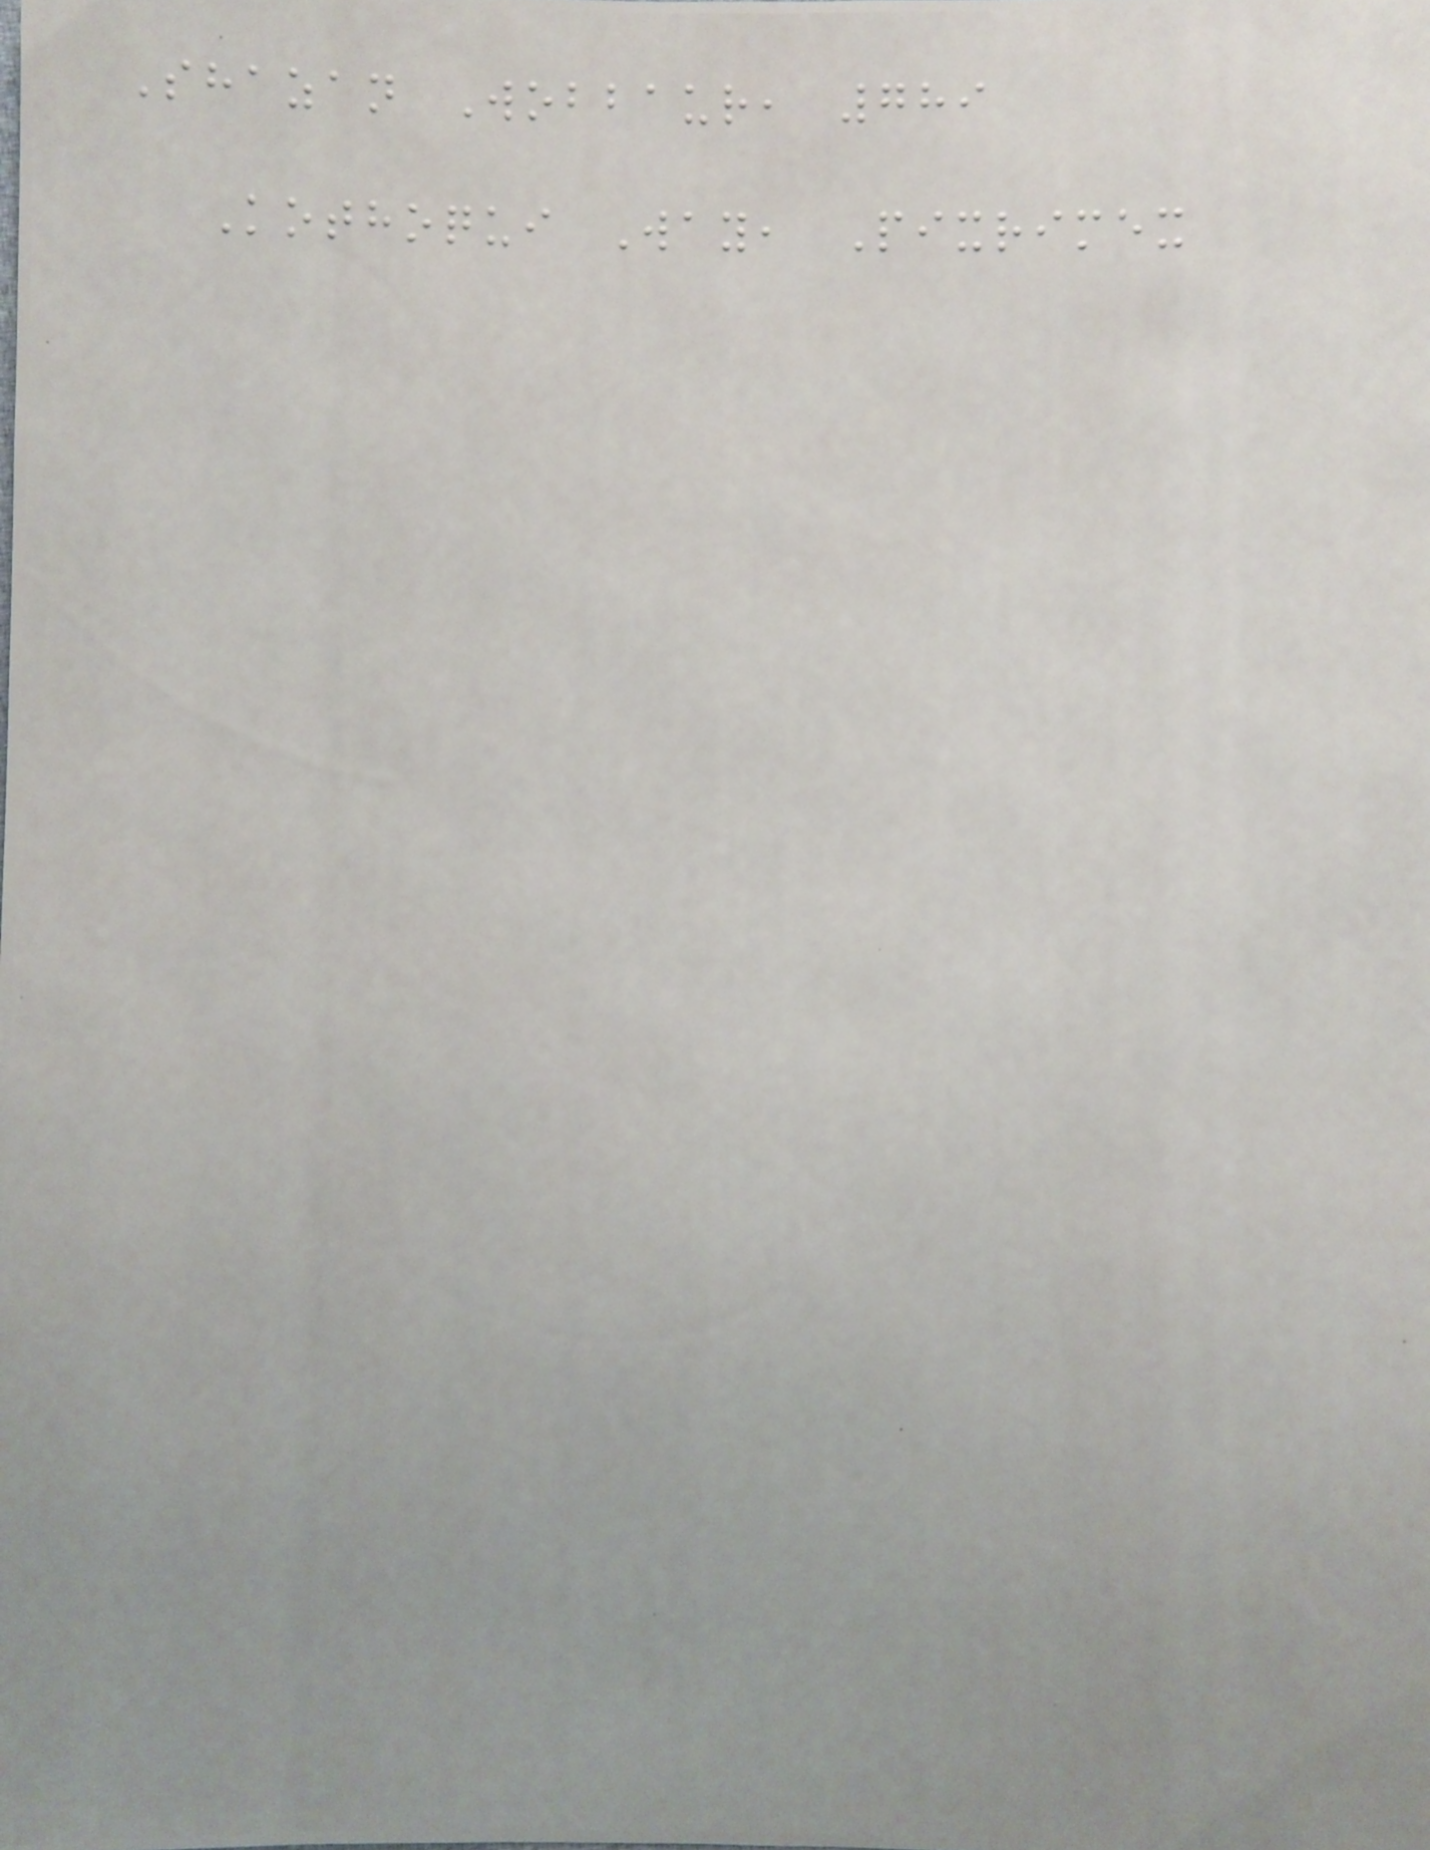Shazan Wobbaur, 789
Kothoqui Way, Pixrimex
